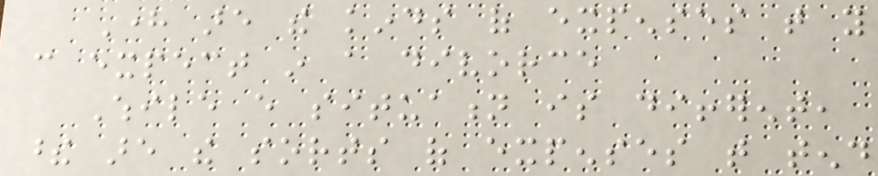Here are the kinds of expenses that you
can expect in a divorce
While every situation is different,
these are the sorts of expenses that tend
